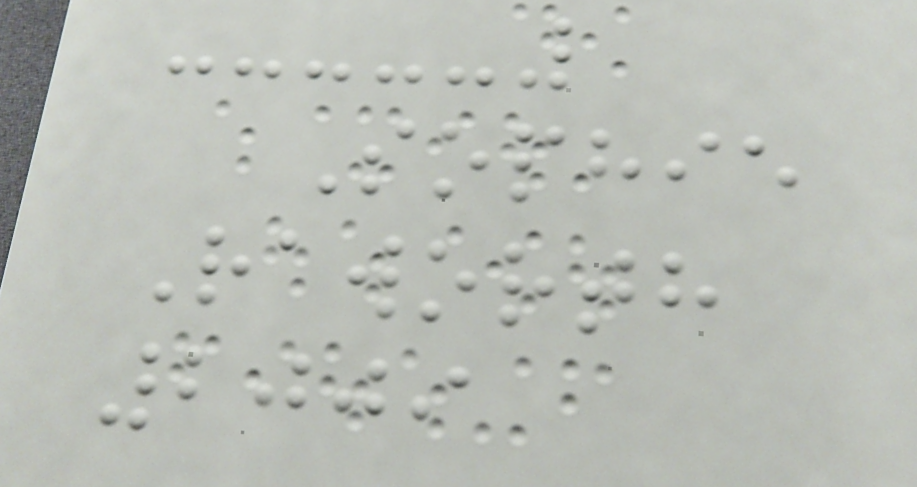Sophie
Raworth
2009
